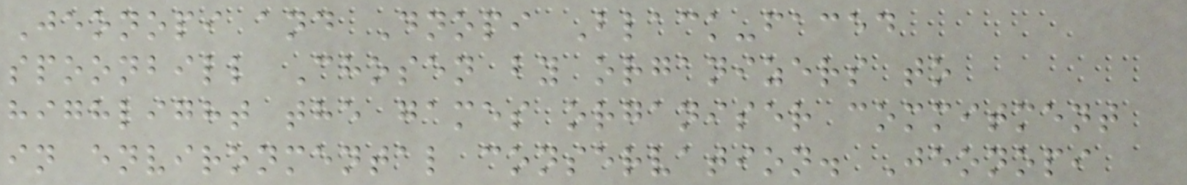Jeonopi and Dnopi Black-faced
spoonbill Chosen by organizers to
highlight the games organiser commitment
in environmental conservation. Jeonopi
